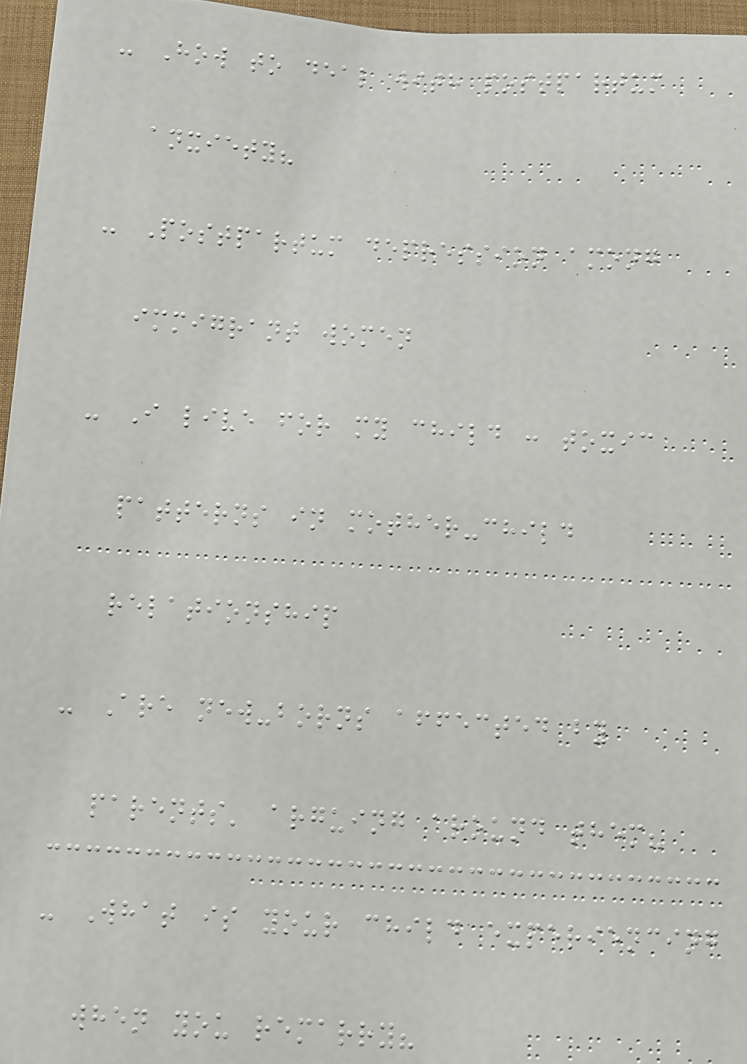- How to deal with postpartum
anxiety?
- Postpartum depression among
immigrant women
- I live for my child : toxic
patterns in mother-child
relationship
- Are new-borns affected by
parents' arguing around them?
- What is your child experiencing
when you remarry?
